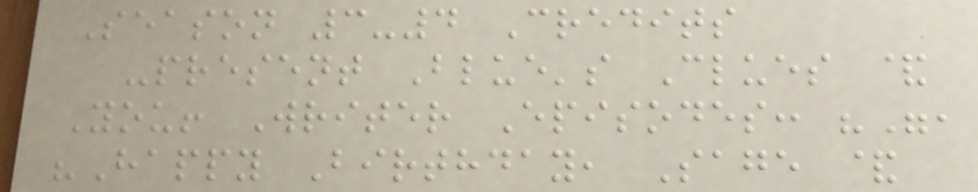Season 3-4 Credits
-present Blue's Clues &
You! Writer Episodes: "",
"Happy Birthday, Sage &
